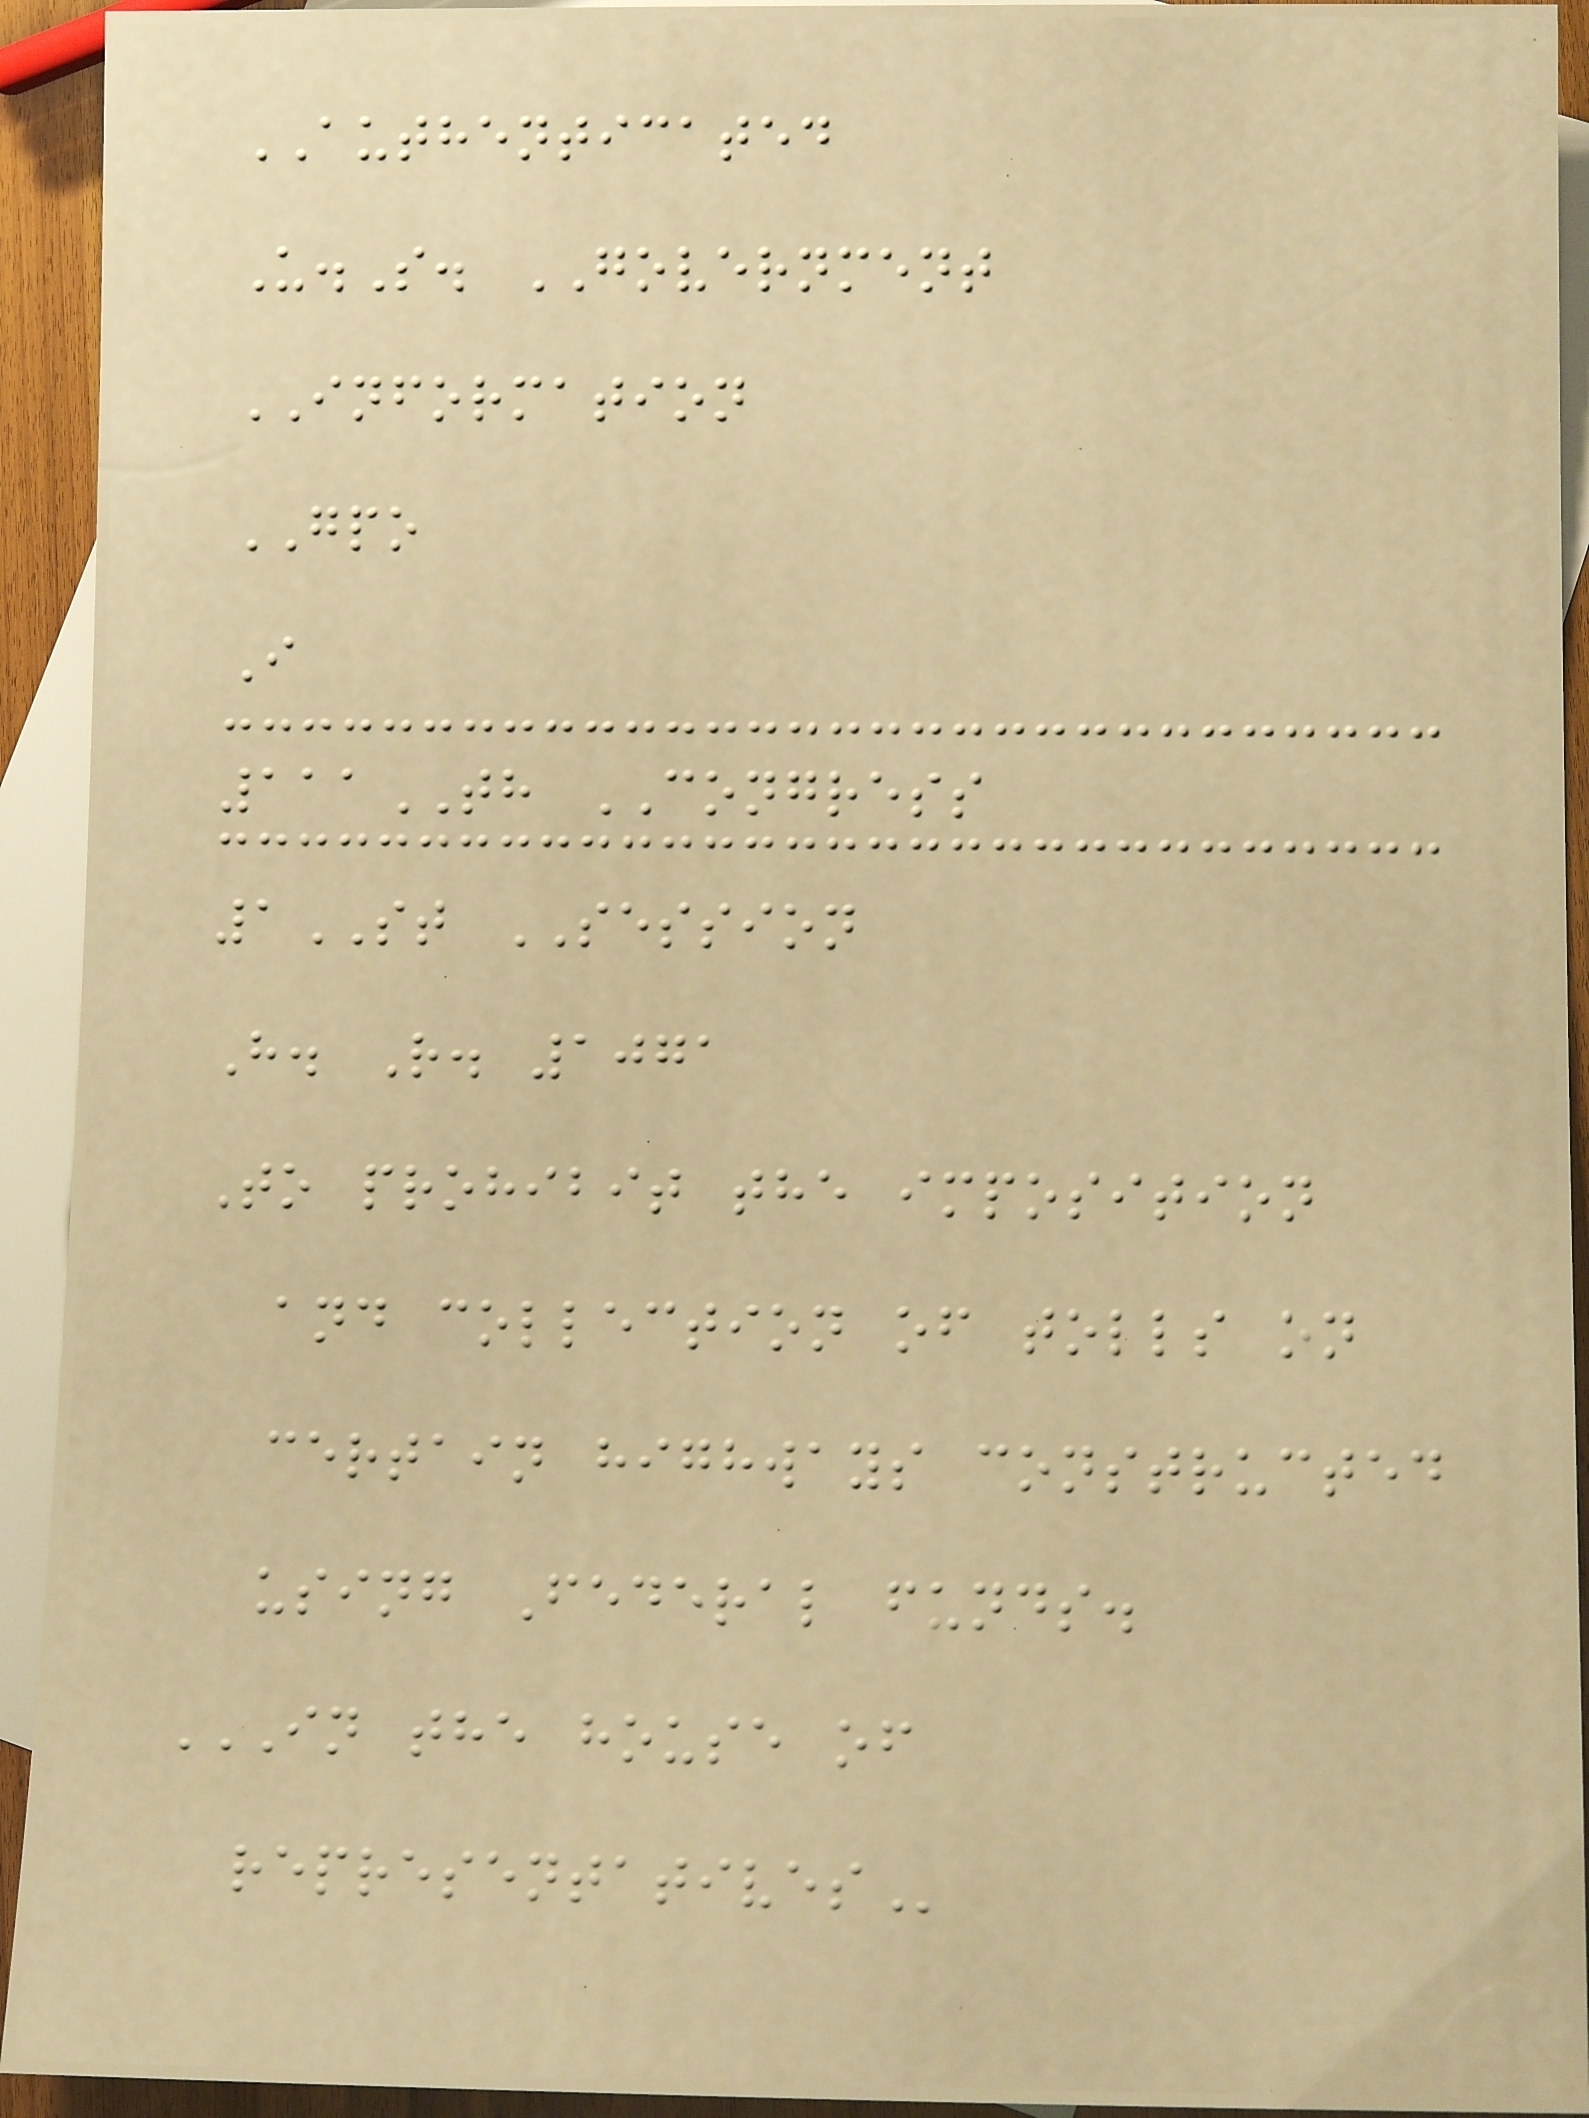AUTHENTICATED
U.S. GOVERNMENT
INFORMATION
GPO
I
111TH CONGRESS
1ST SESSION
H. R. 1071
To prohibit the imposition
and collection of tolls on
certain highways constructed
using Federal funds.
IN THE HOUSE OF
REPRESENTATIVES
